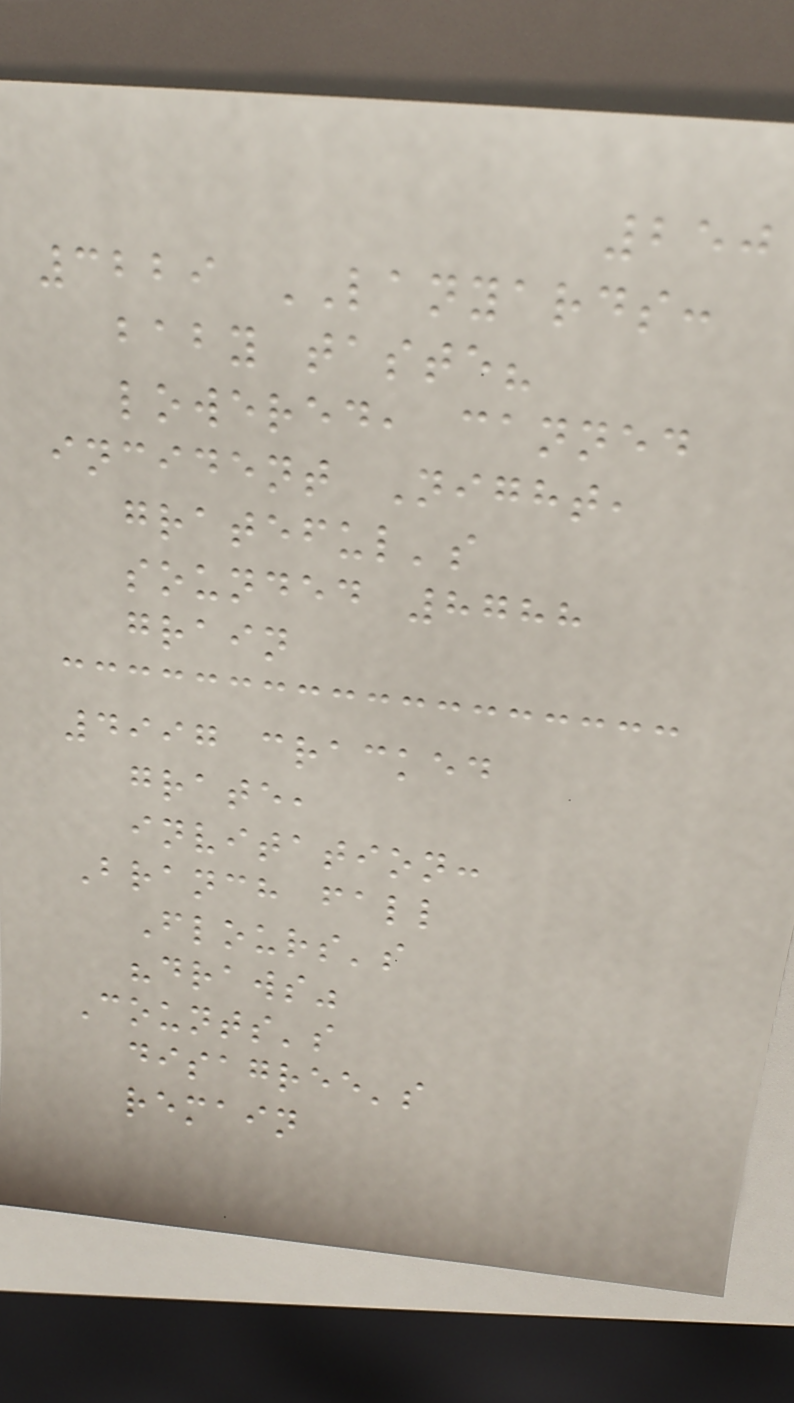250
3229 LANYARDS:
baby taste?
lowered, canned
incident Night,
grateful's
sounded 8788
grain
4997 cracked
grate,
invitation:
Branch fall
Flours's
"draws"
Counts's
disagree's
remain
